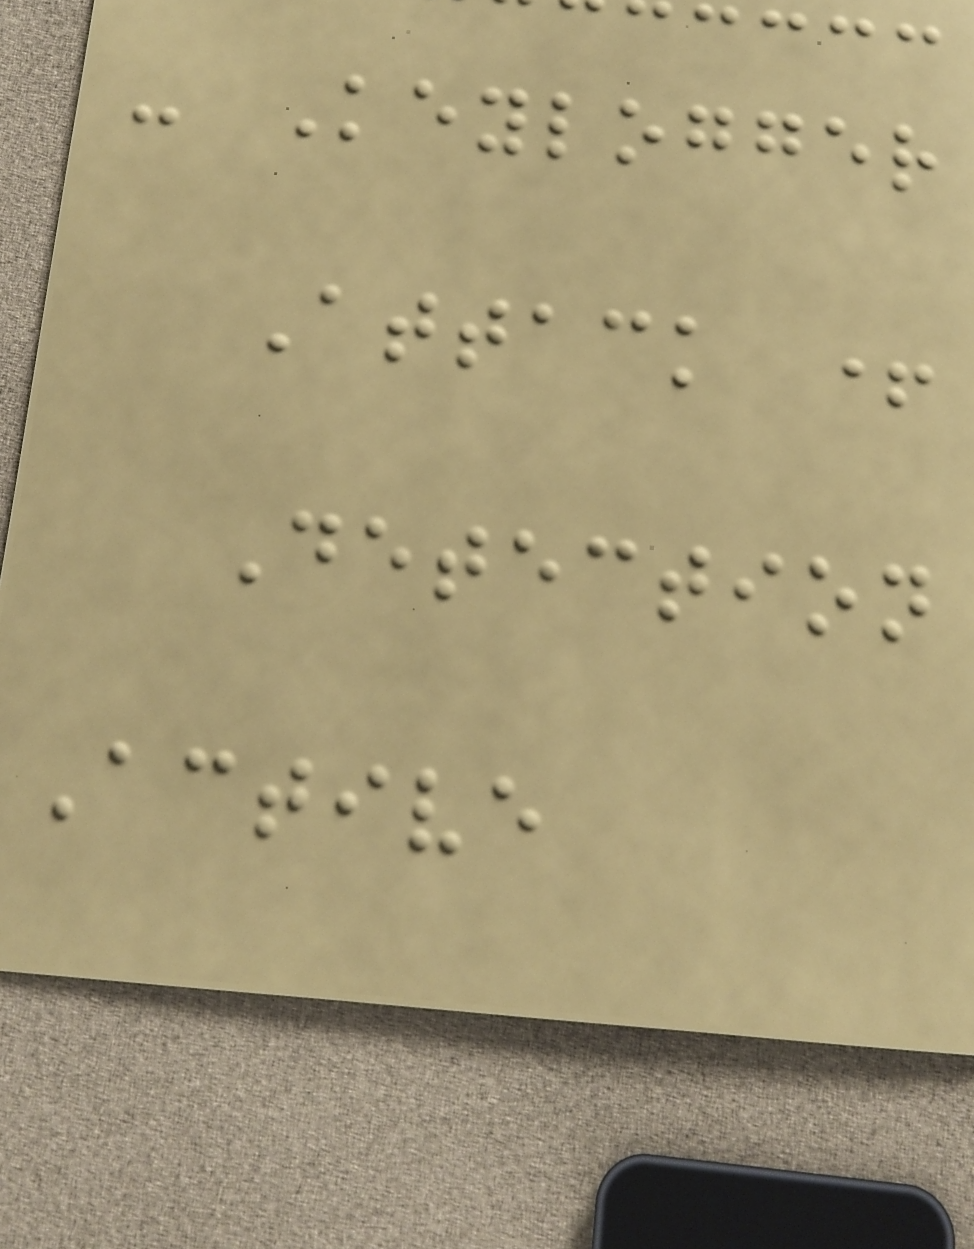- Keylogger
Attack +
Detection
Active
